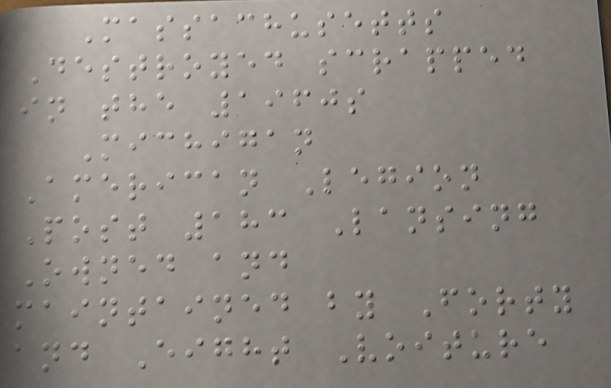Massachusetts
Destroyed scrapped
in the 1960s
Michigan
American Legion
Post 183 Lansing
Owned and
maintained by Forty
and Eight Voiture
